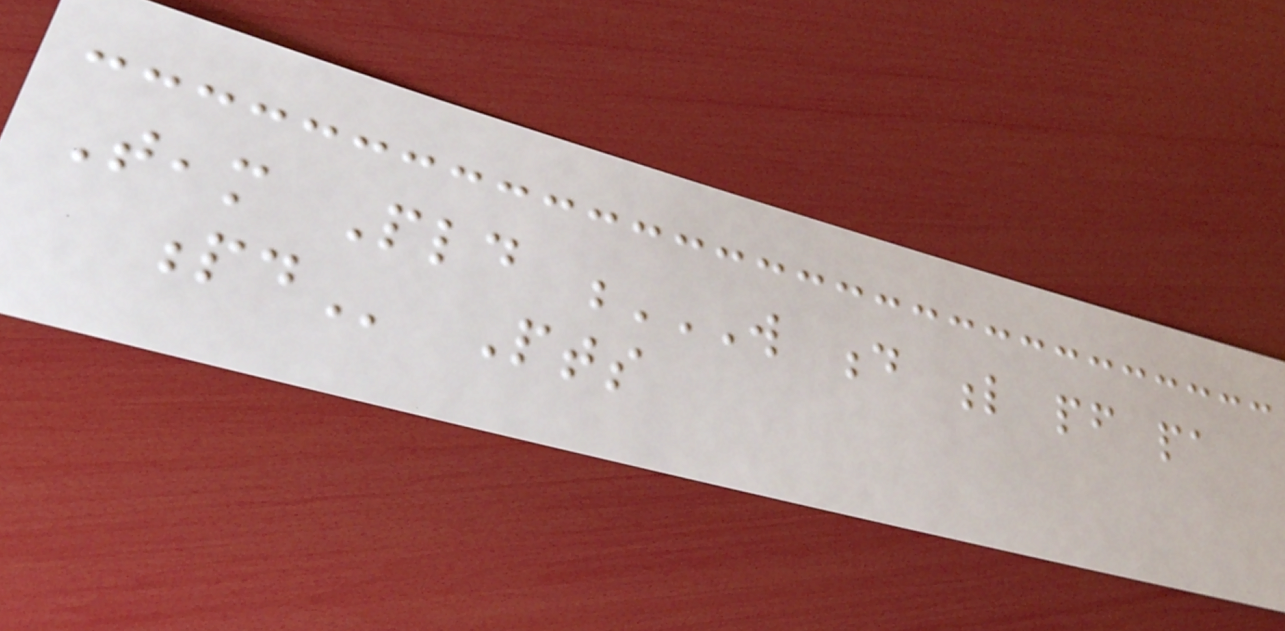Team Pld W D L PF PA
PD Pts
